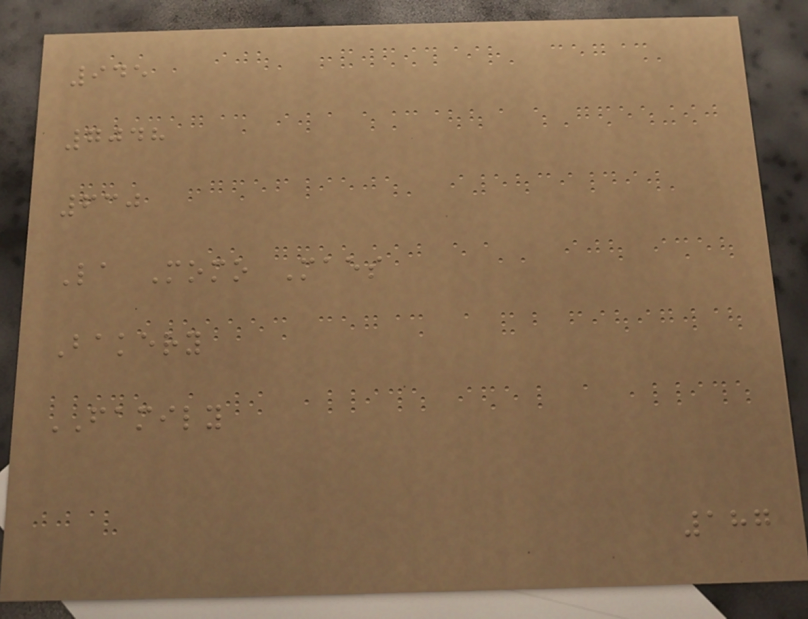945
7048
630
La Momo Maes
Bakery
FAMILY
187
